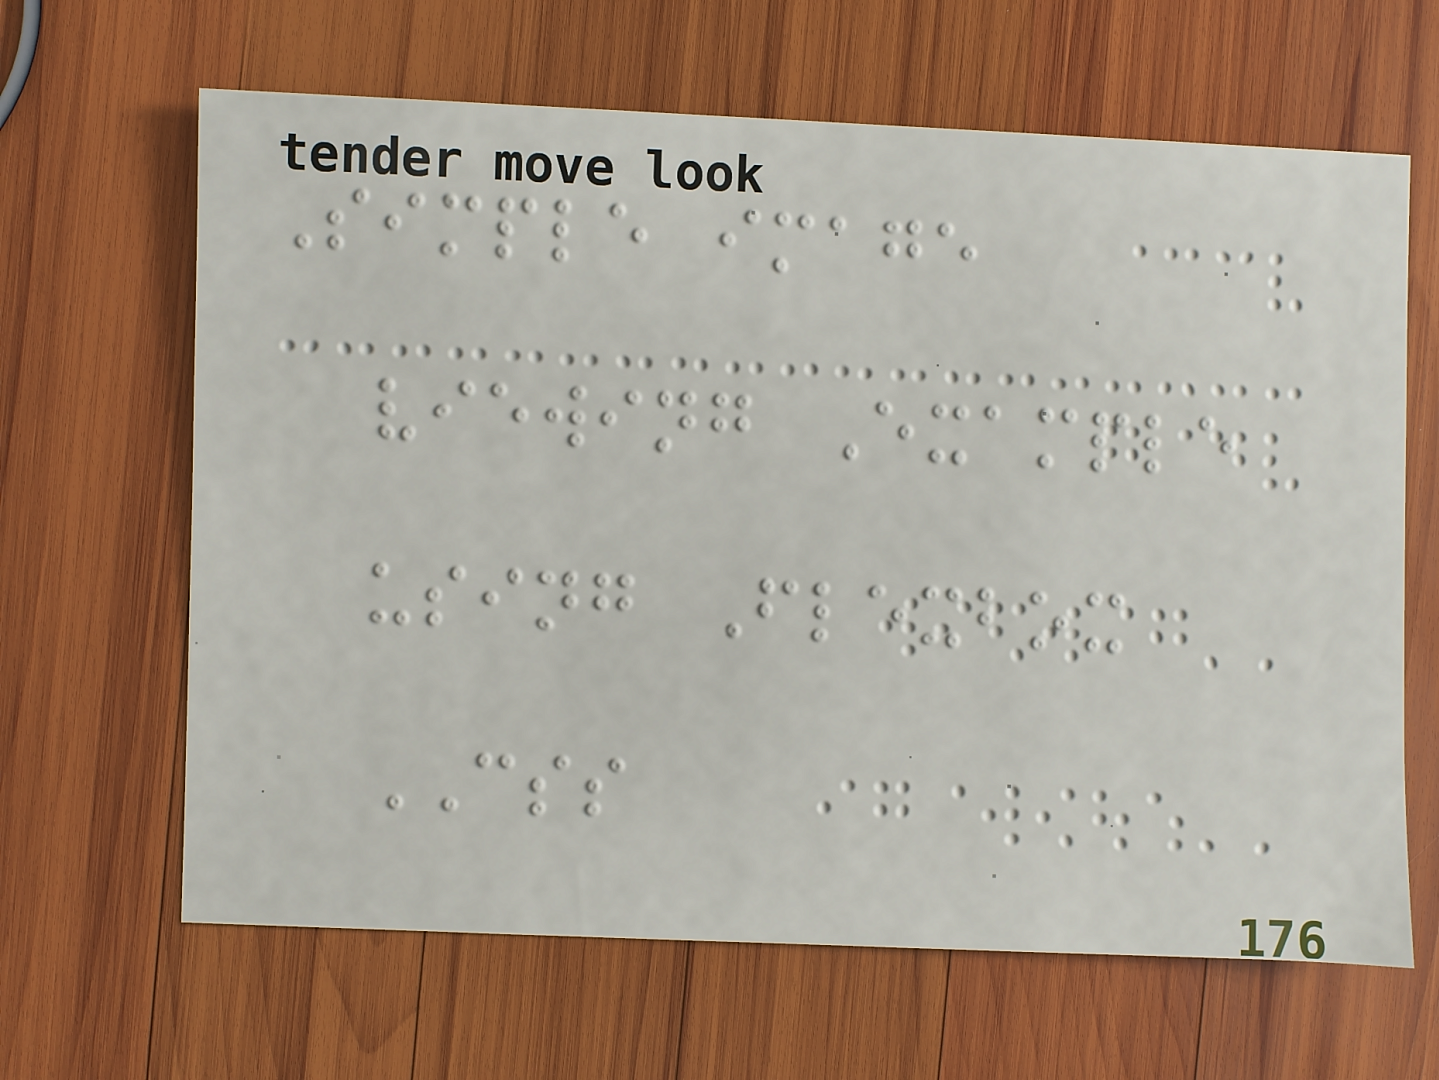Simple image
viewing Example
using Flexbox
CSS
